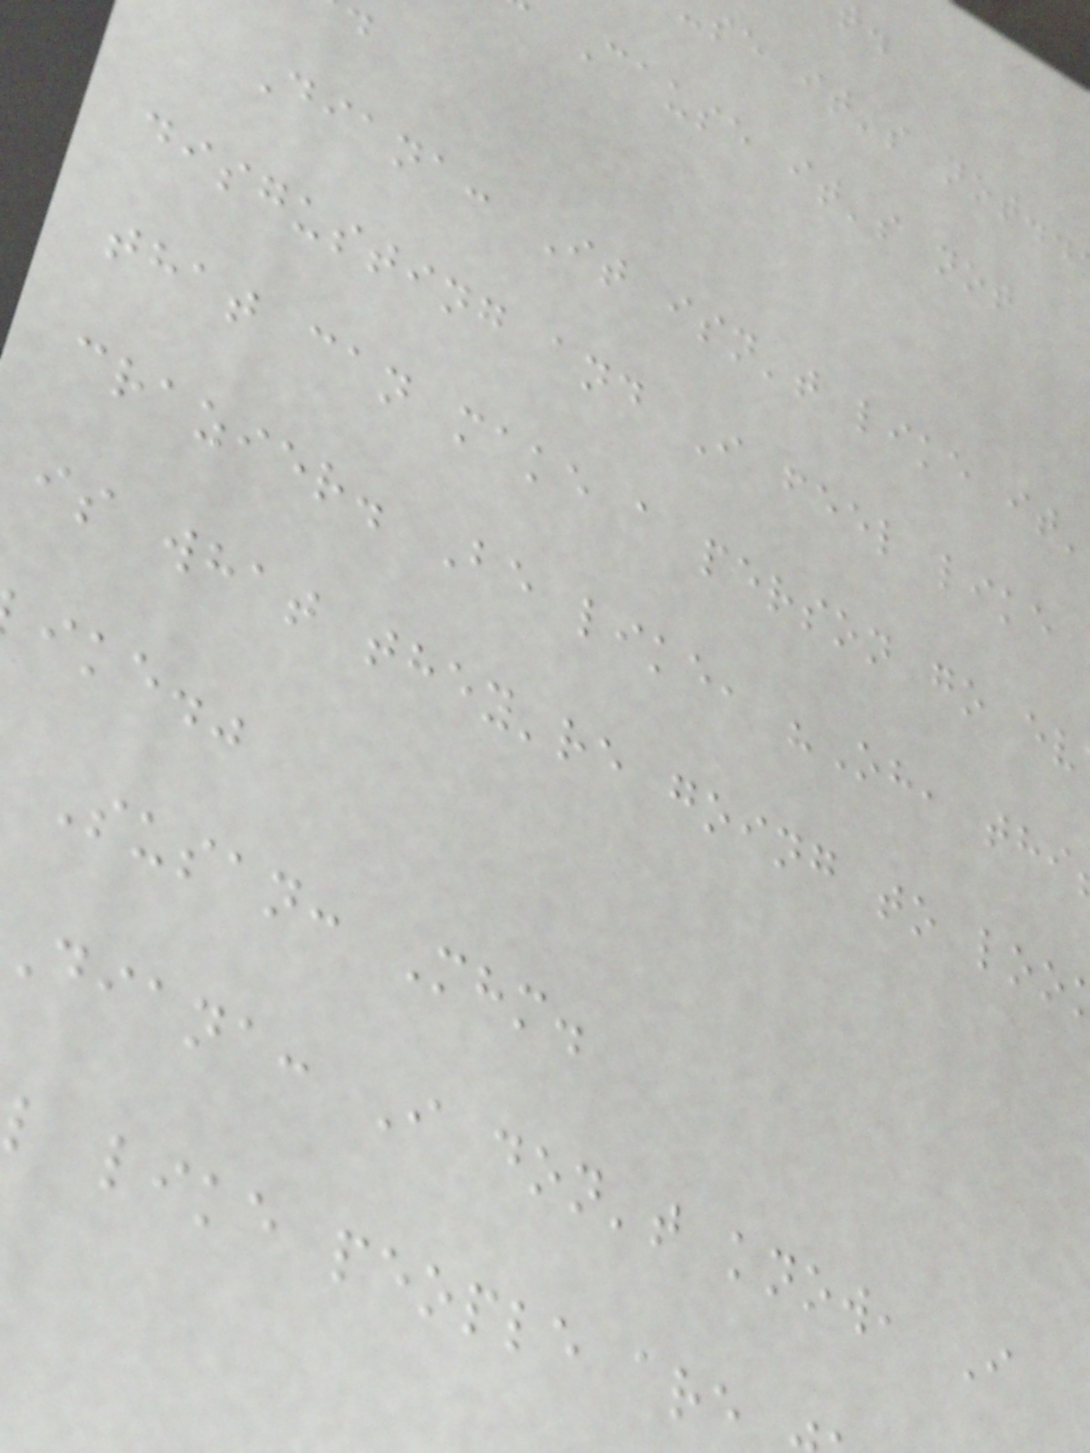se it's not..
Cause it's not
Diana: It isn't like it'
disgusting and I feel like
that can make a person go ev
crazier. Be like, "Oh, thi
is what they're going to loo
ike."
Susan: Mhm.
diana: I don't know, I
l like people are
